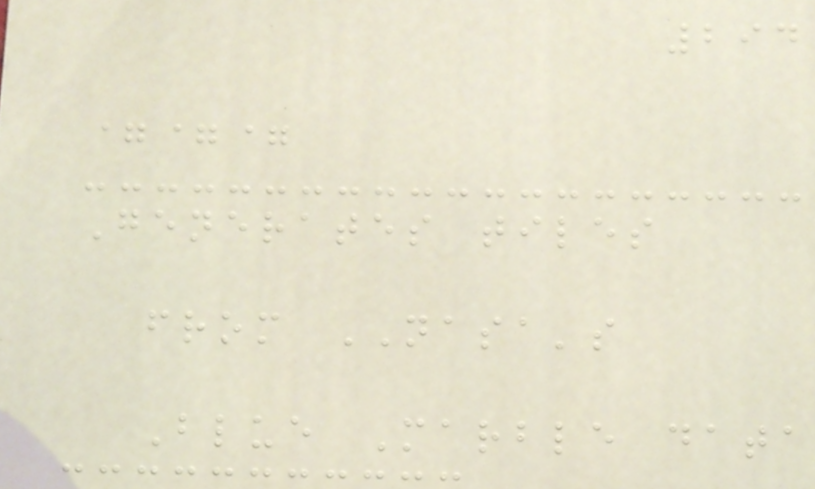294
===
Generates tiles
from NASA's
Blue Marble data
